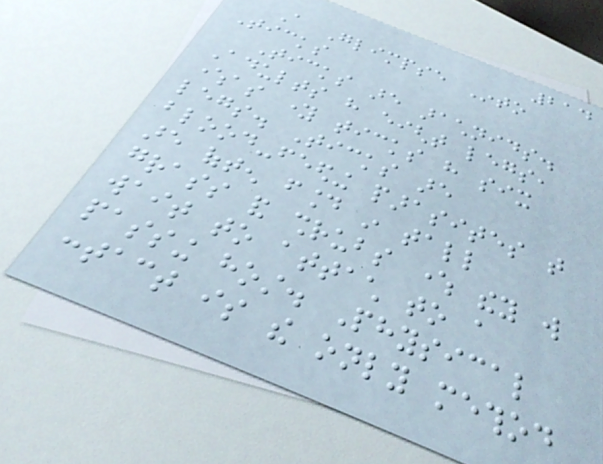214
A Glimpse Into
Ticks
Ticks are arachnids.
Adults have eight legs,
whereas young ticks have six
legs. Ticks are
blood-feeding parasites that
are often found in tall
grass and shrubs where they will
wait to attach to a
passing host. Physical
contact is the only method
